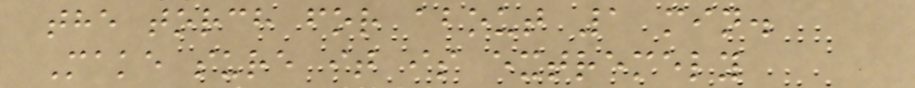the torch for about 1 min.
Make sure it is extremely
